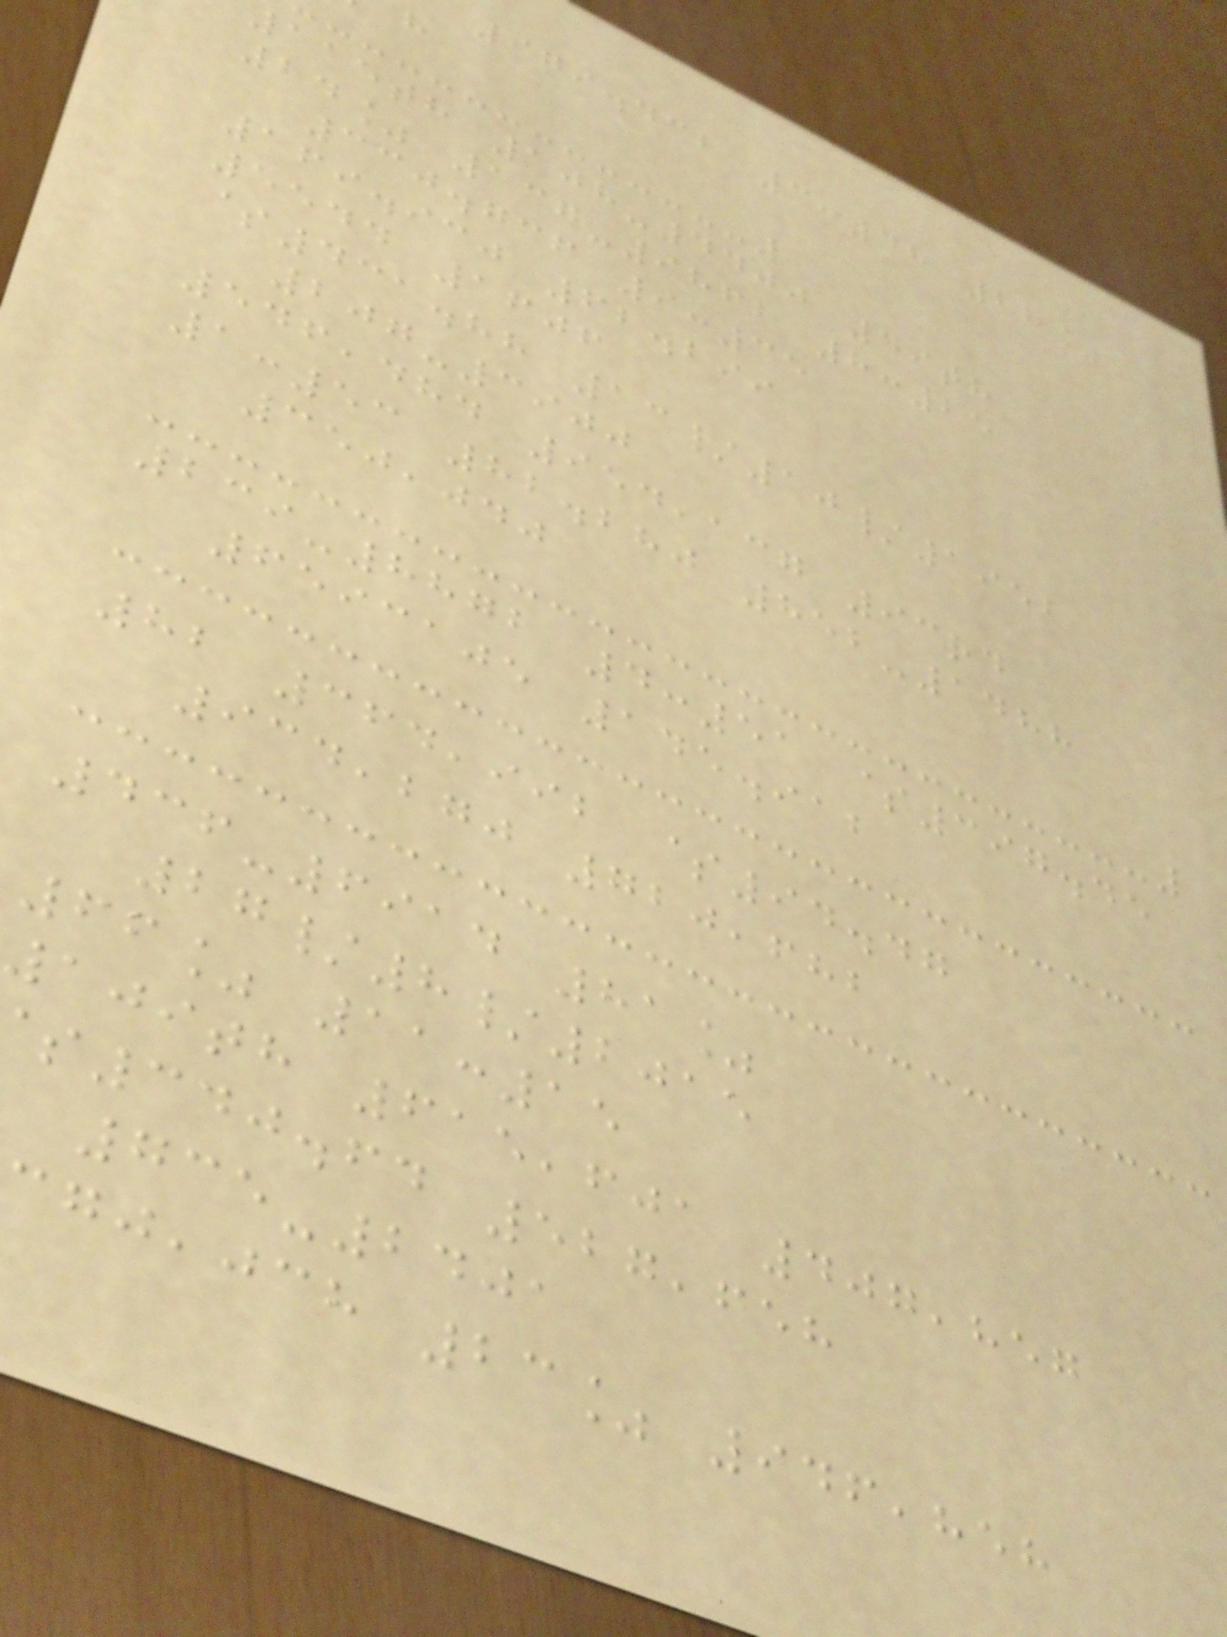979.432 3:48 28%
115th 108-4400 49th
24% 137-9862 8:25
330.736 9:35
169.930 62.299
5544 1606
$431.88 13/10/1952
207-3900
546,484 954,137 93rd
1:53 82.280 852-1488
350,040
239-8872 4:51 $397.45
6593105 145.912
82 364,992 $94.47
934,270 720,682
436-6914 81%
27/8/2015
66% 11:15
109th 615,601 407,857
340.64 527,658
735-2401
,jch 23% 946,858
